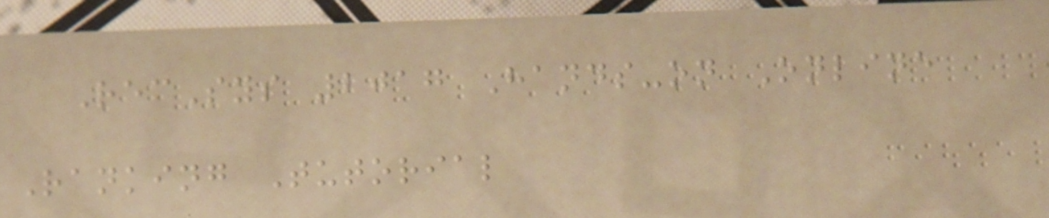RecSys 2017 Hands-on Online
Ranking Tutorial
